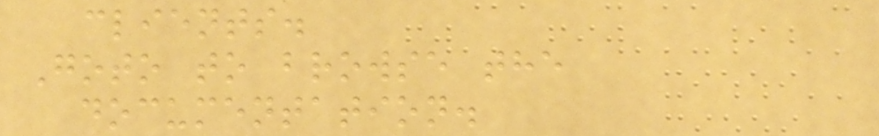clients.
Goto to browse the
documentation.
